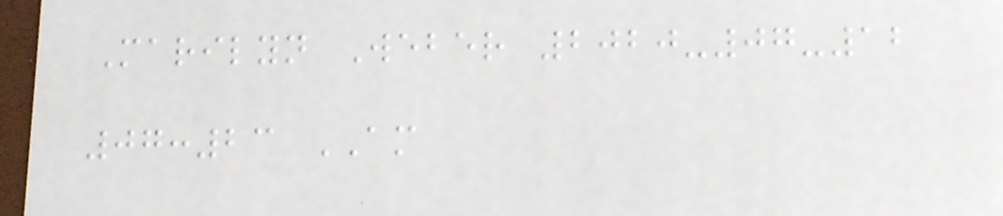Marilyn Weber 2020-07-12
07:23 AM
